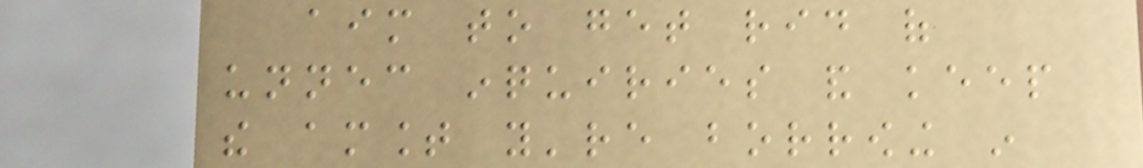aim to get rid of
unnecessary inquiries and keep
the amount you're borrowing in
